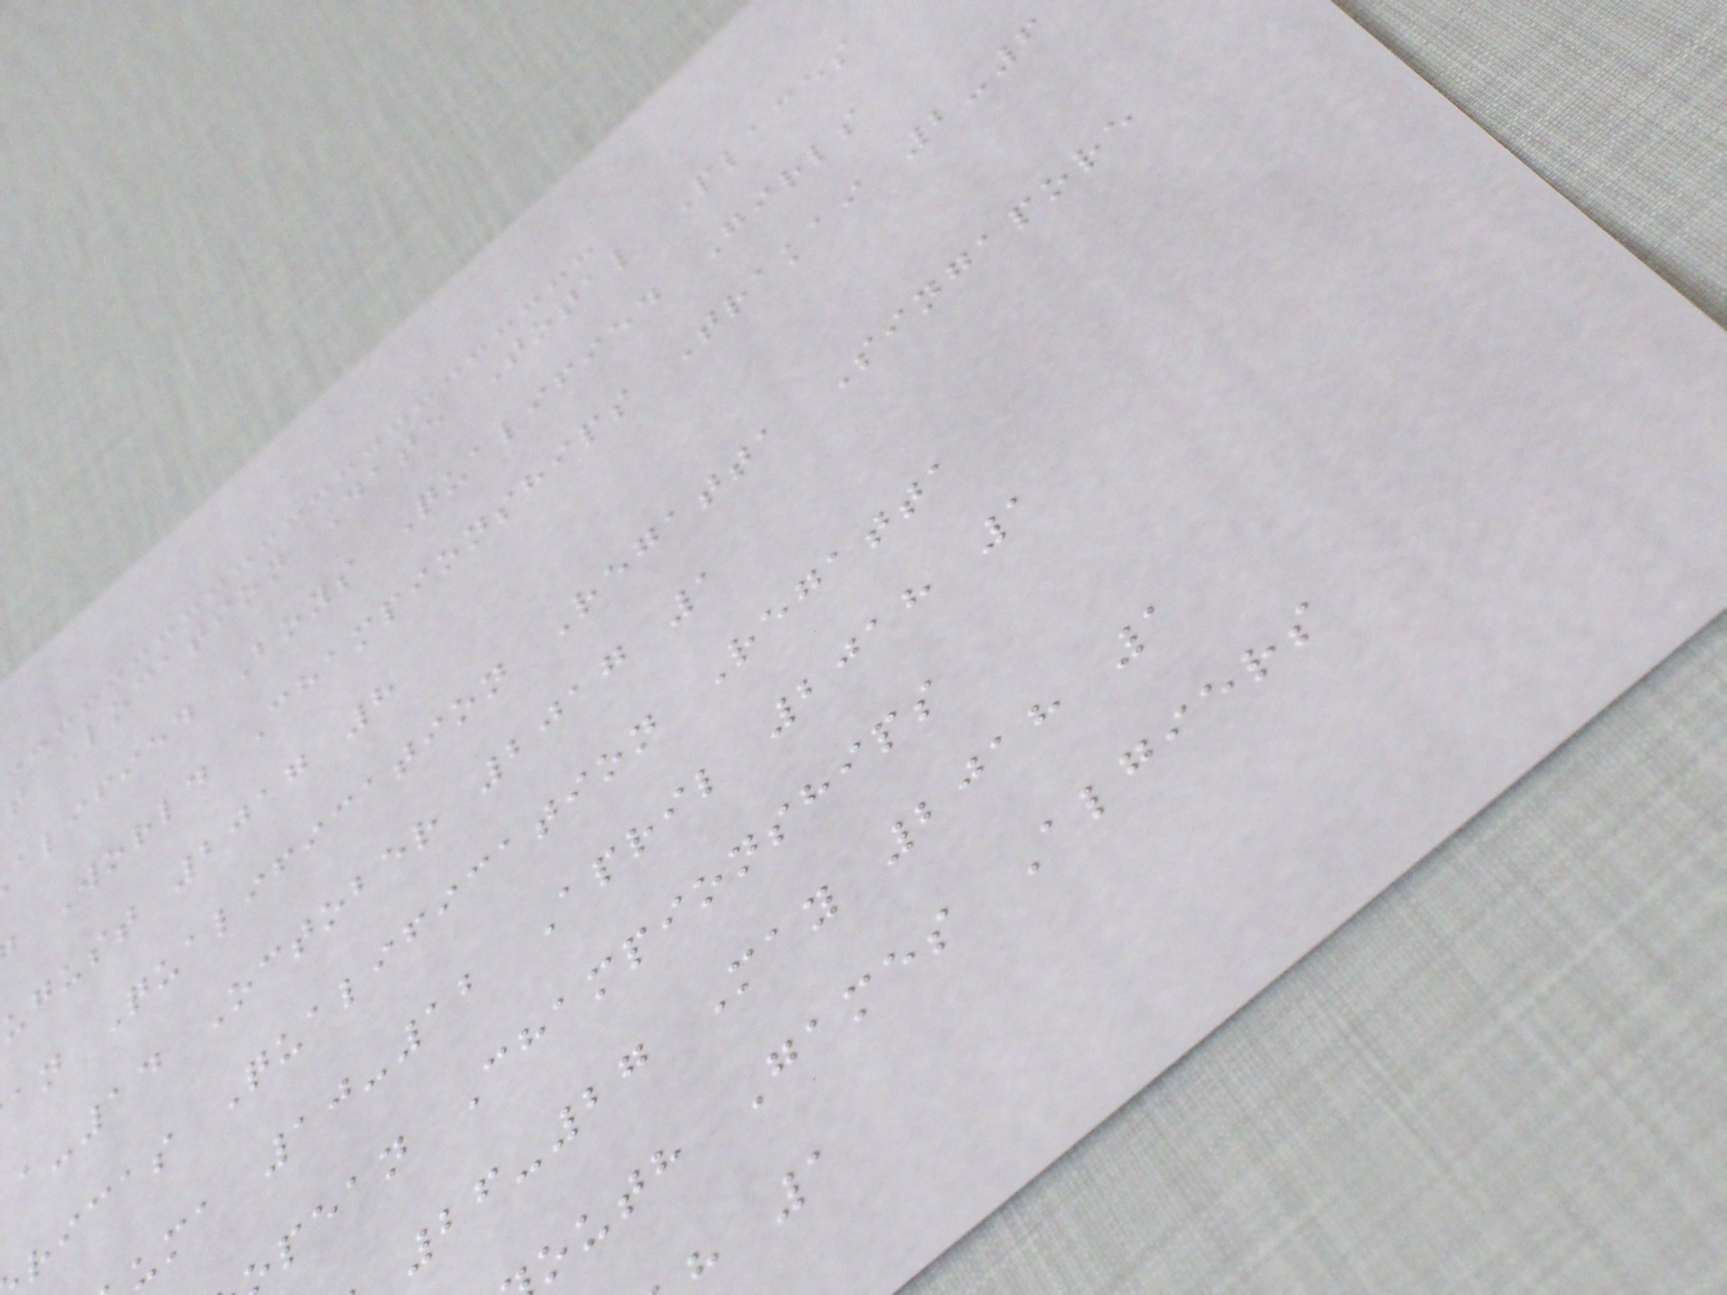t Location Date Total Places
alified Boys Qualified Girls
World Championships Trakai 2-6
ugust 2017 8
an Qualification Regatta Singapore
-14 October 2017 1
ricas Qualification Regatta
uma 10-12 April 2018 1
pean Championships
26-27 May 2018 1
outh Games Algiers
